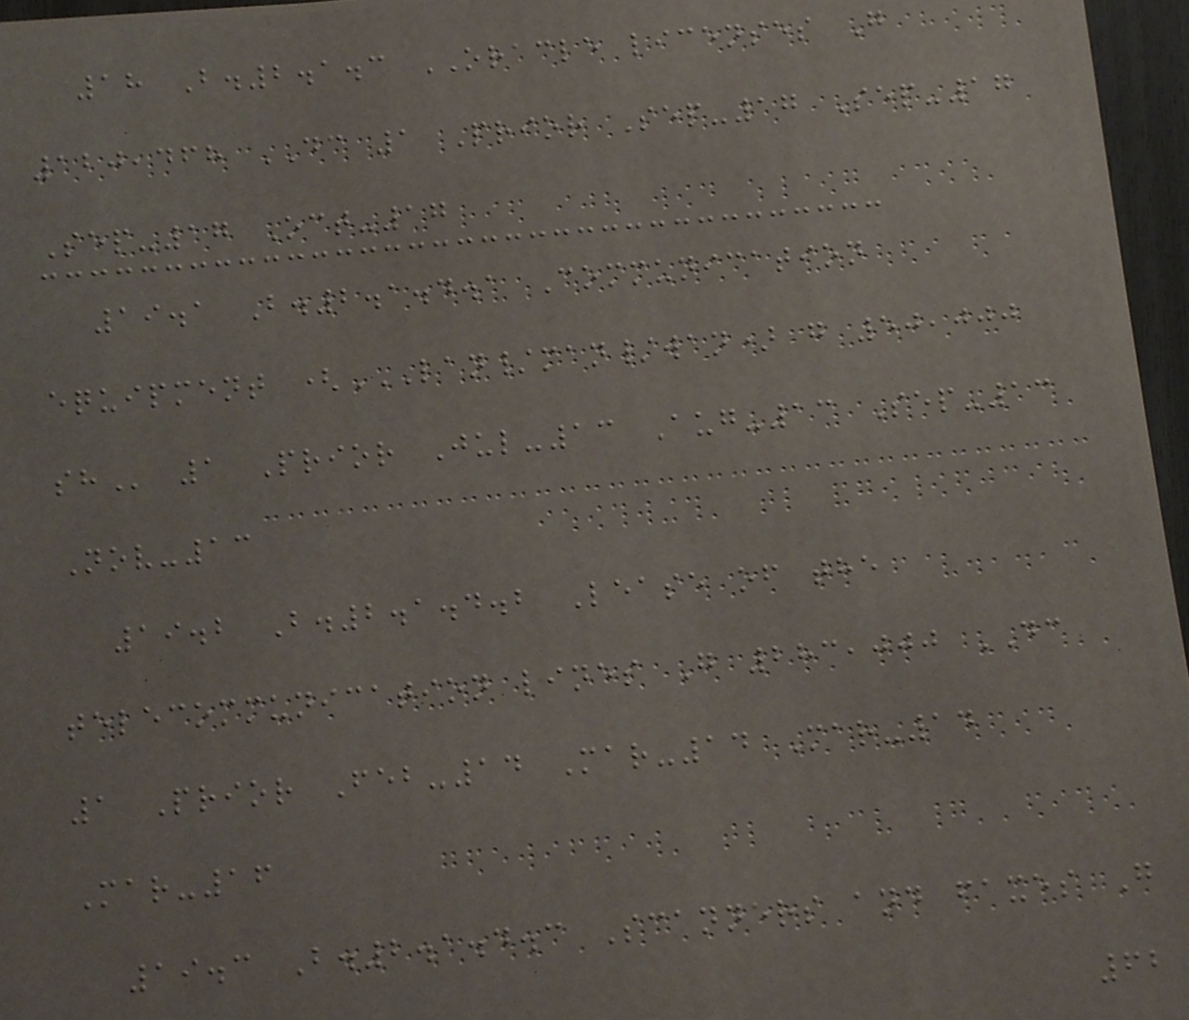18 B.2.1.3 ORACLE licenses G
120,468 DC 1 Prior Sep-17 Sep-17
Sep-17 Oct-17
19.1 B.2.1.4.1 Communication
equipment (LAN/MAN/WAN) G 50,000
SH 1 Prior Jul-13 Aug-13 Sep-13
Nov-13
19.2 B.2.1.4.2 Lease of the
telecommunication lines G 283,000 DC
1 Prior Feb-14 Mar-14 Mar-14
Mar-16
19.3 B.2.1.4.3 Scanners and faxes G
62
